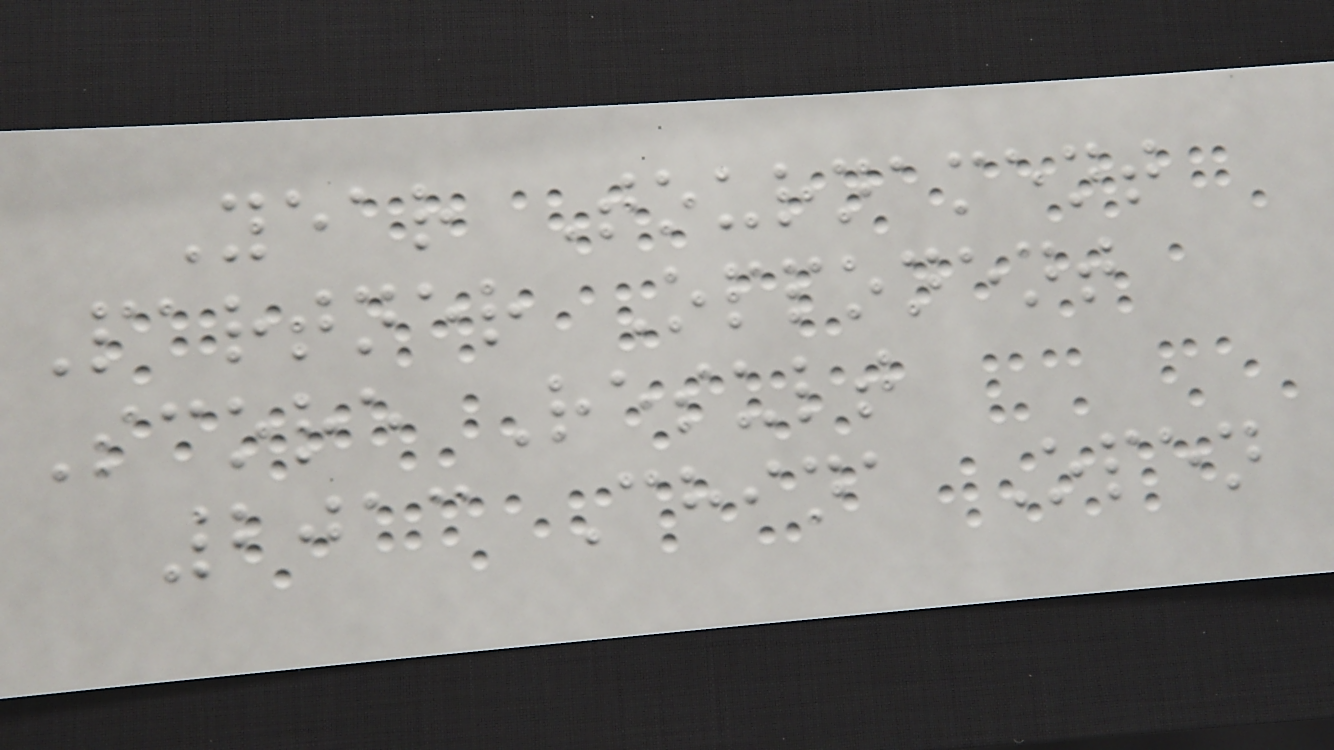Year Tournament
Partner Opponent
Score Result
2013 China Open
